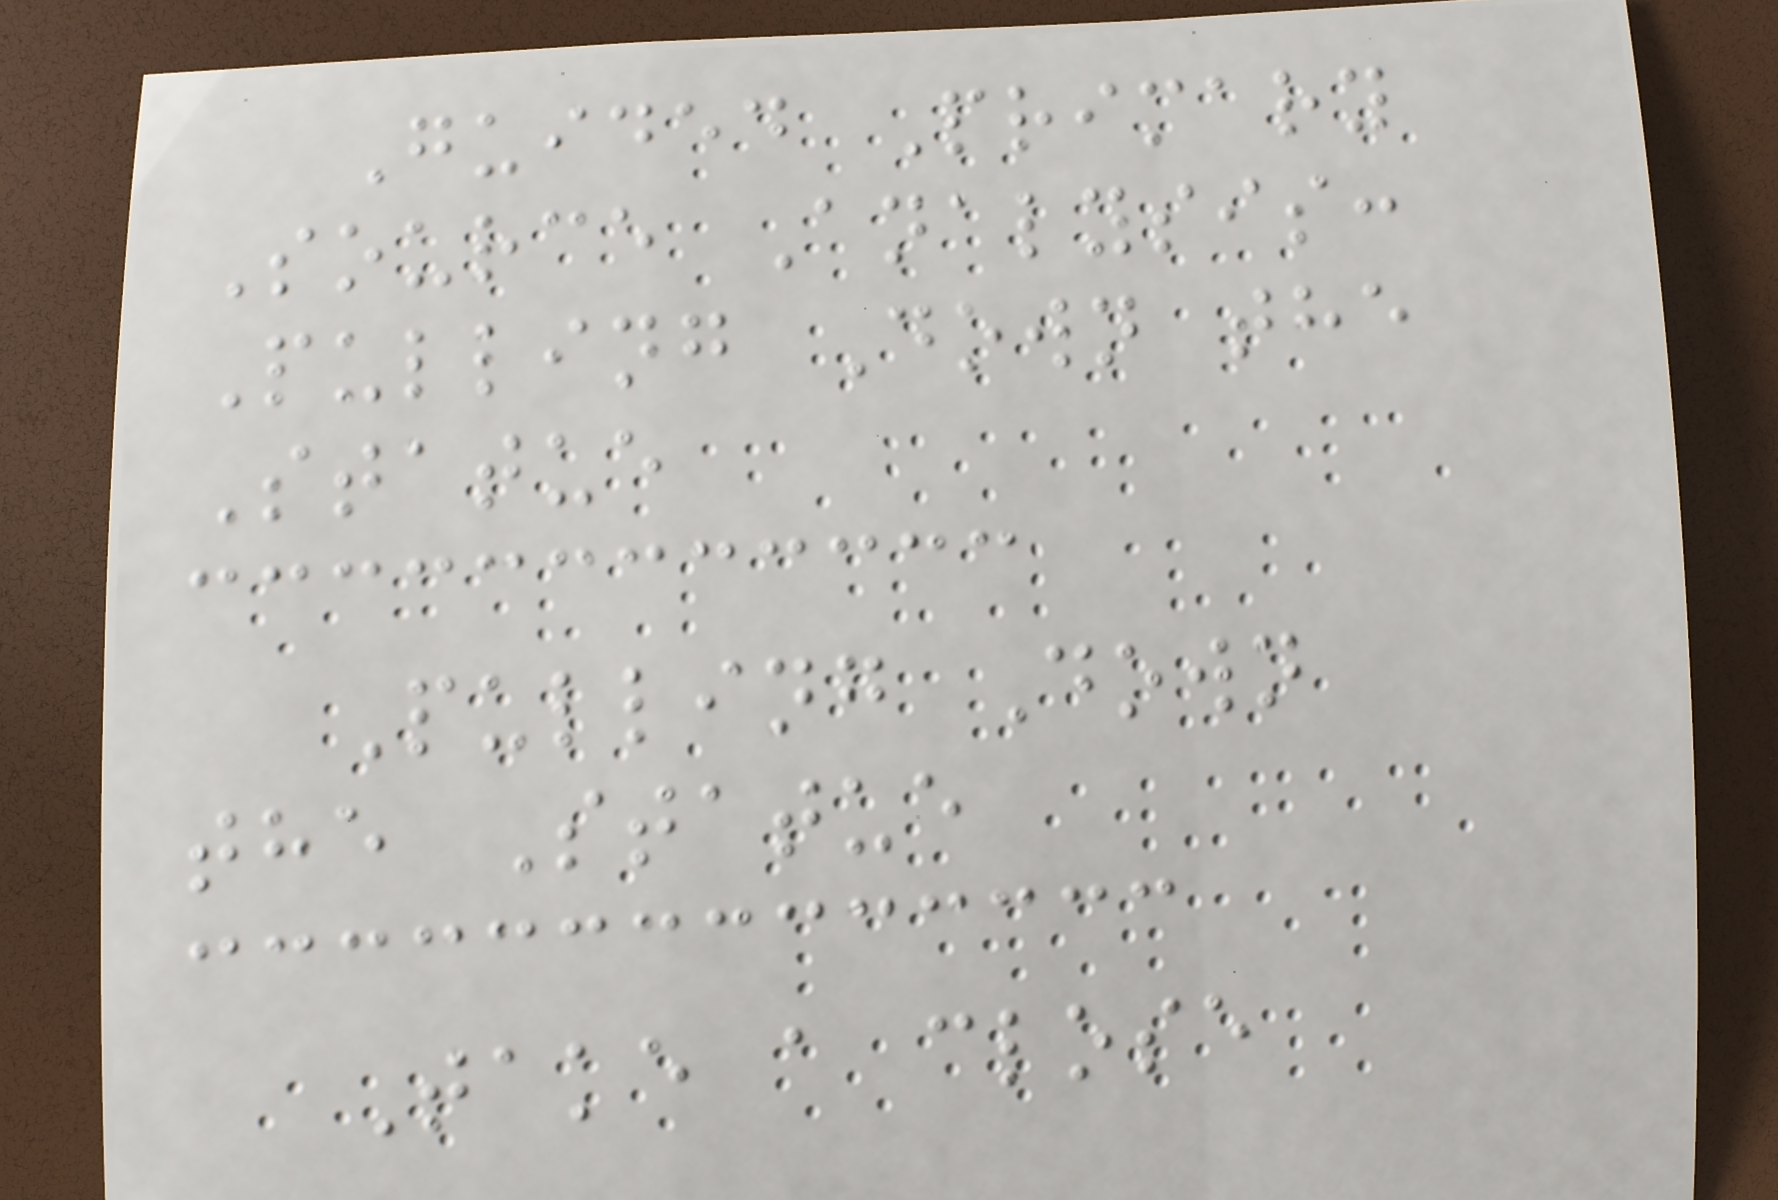Guided Primary
Source Analysis:
Pulling Down the
Statue
Pulling Down
the Statue
Take a close
